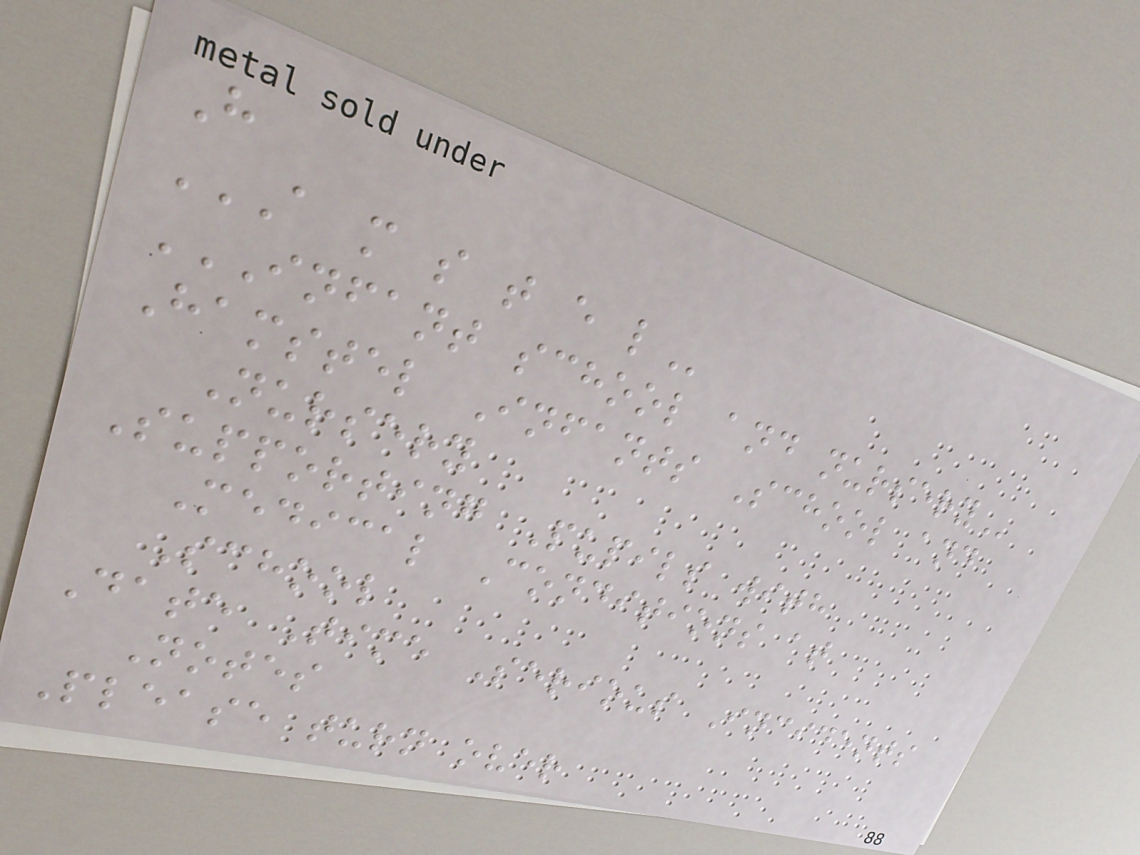H
A M S T E L
INFANT SCHOOL AND NURSERY
Hamstel Infants School and
Nursery
Supporting Pupils with
Medical Conditions at
School
Date Time Serious Incidents
Notes
Please turn over
